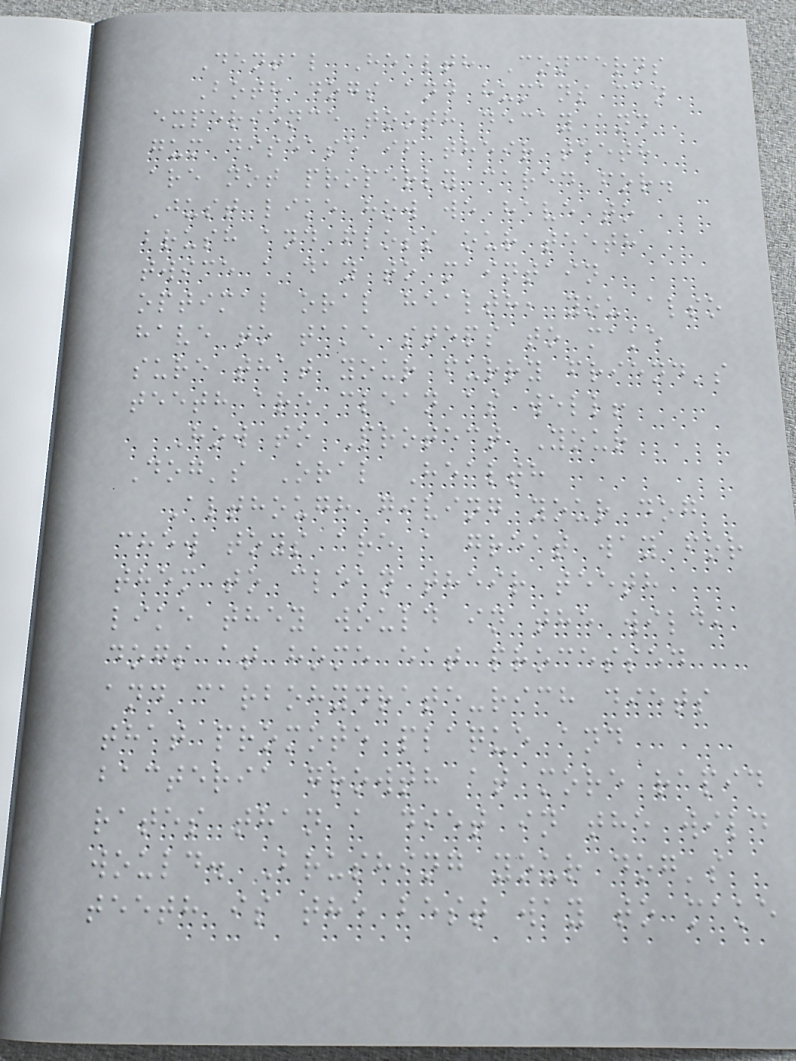Dental Health Concerns
Both dogs and humans can
experience tooth decay and
gum disease if their teeth
are not properly cared for.
Just like how we have to
brush and floss our teeth
twice a day to maintain
optimal oral health, you also
have to take steps to make
sure that your furry friend's
teeth are clean as well!
How to Protect Your
Dog's Oral Health
Although giving your dog
chew toys are a great way for
them to clean their teeth
like they would in the wild,
dogs at home eat processed
and carbohydrate-rich diets
that promote plaque and
bacteria growth at more rapid
rates than a diet in the wild
would. Brushing your dog's
teeth is the best way to make
